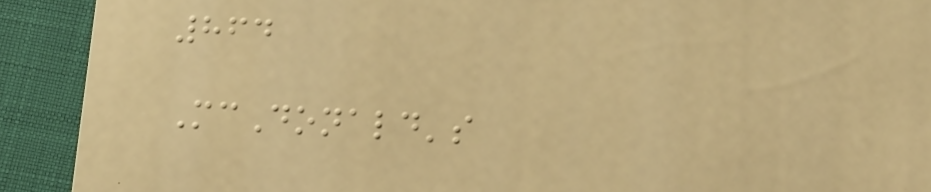864
McDonald's
